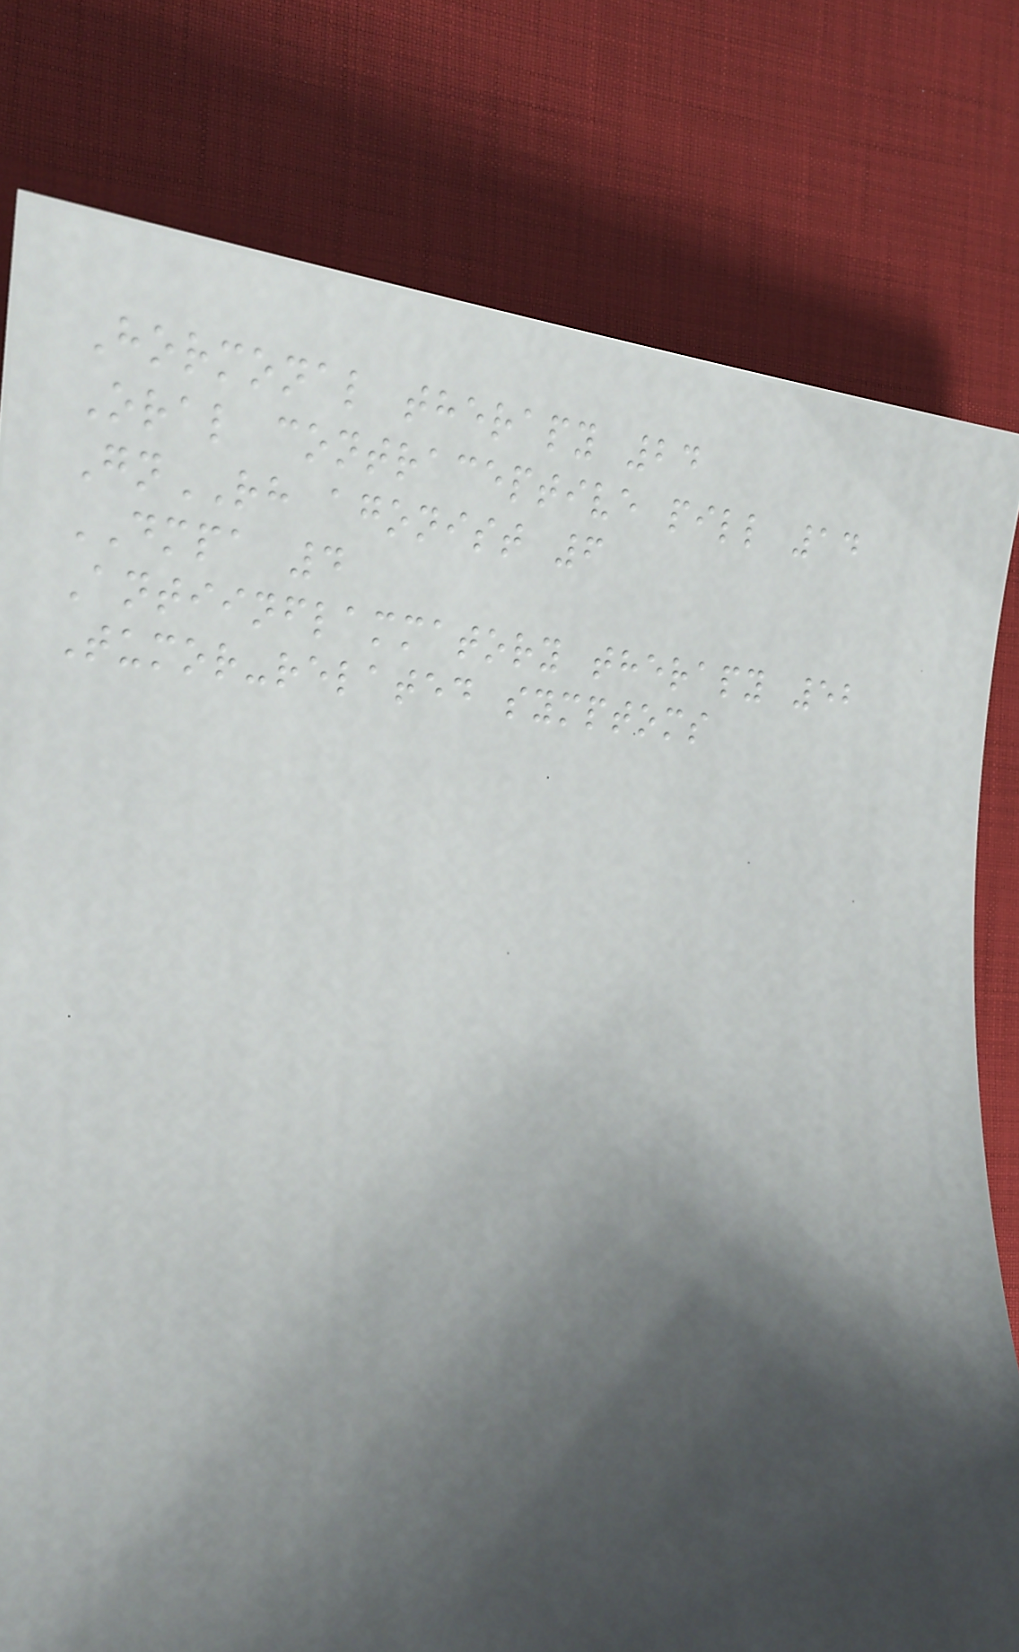Hormonal therapy 24
Oral contraceptive pill 14
GnRH agonist 6
DMPA 4
Antiinflammatory therapy 52
Tumor-related symptoms
